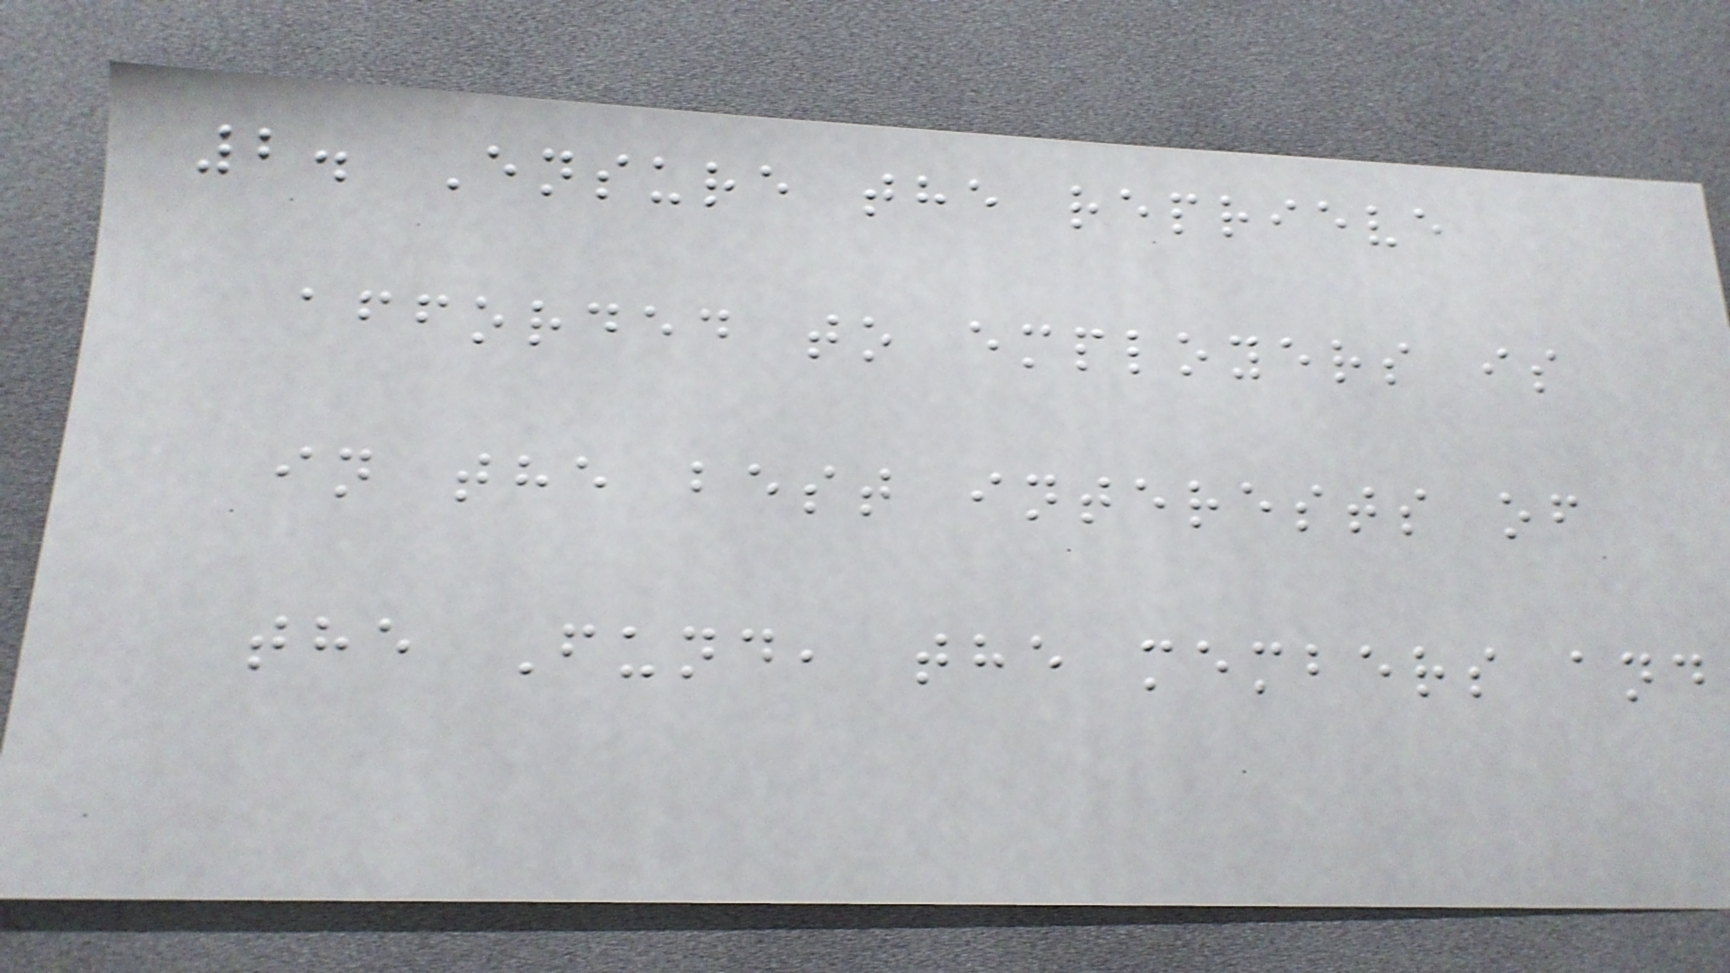2. Ensure the reprieve
afforded to employers is
in the best interests of
the Fund, the members and
